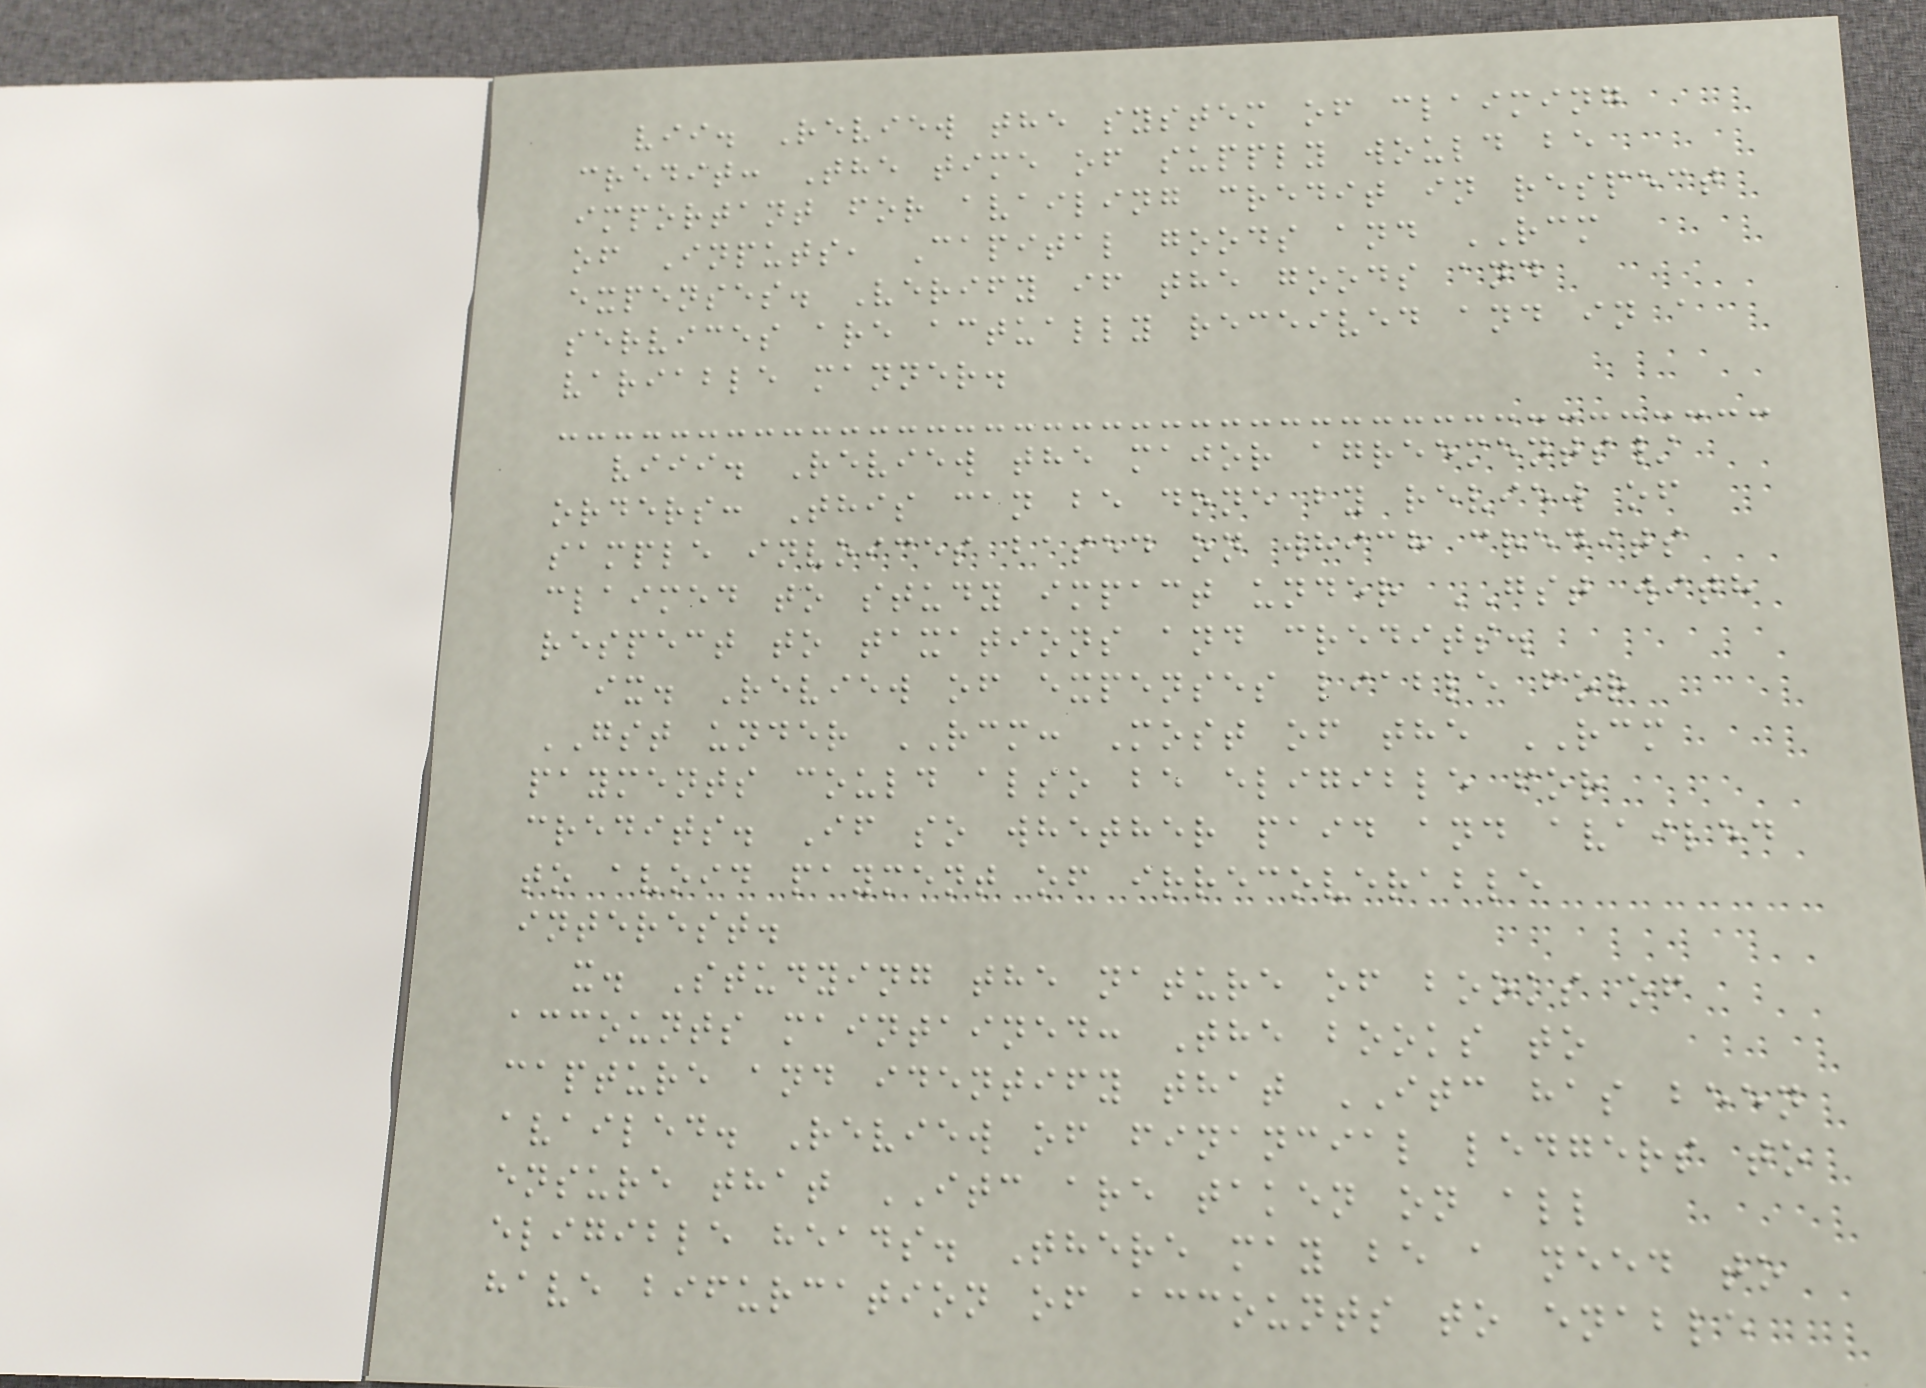vii. Review the system of claiming
credit: The time of supply would be
important for availing credit in respect
of Inputs, Capital goods and RCM
expenses. Verify if the goods and
services are actually received and in a
variable manner.
viii. Review the major agreements/
orders: This can be done by review of
sample invoices based on which credits
claimed to study impact under GST with
respect to taxations and credits.
ix. Review of expenses liable for
GST under RCM: Most of the RCM
payments could also be eligible for
credits. If so whether paid and availed
to avoid payment of irrecoverable
interest.
x. Studying the nature of books of
accounts maintained: The books to
capture and identify that ITC has been
availed. Review of financial ledgers to
ensure that ITC are taken on all
eligible heads. There may be a need to
have bifurcation of accounts to enable
